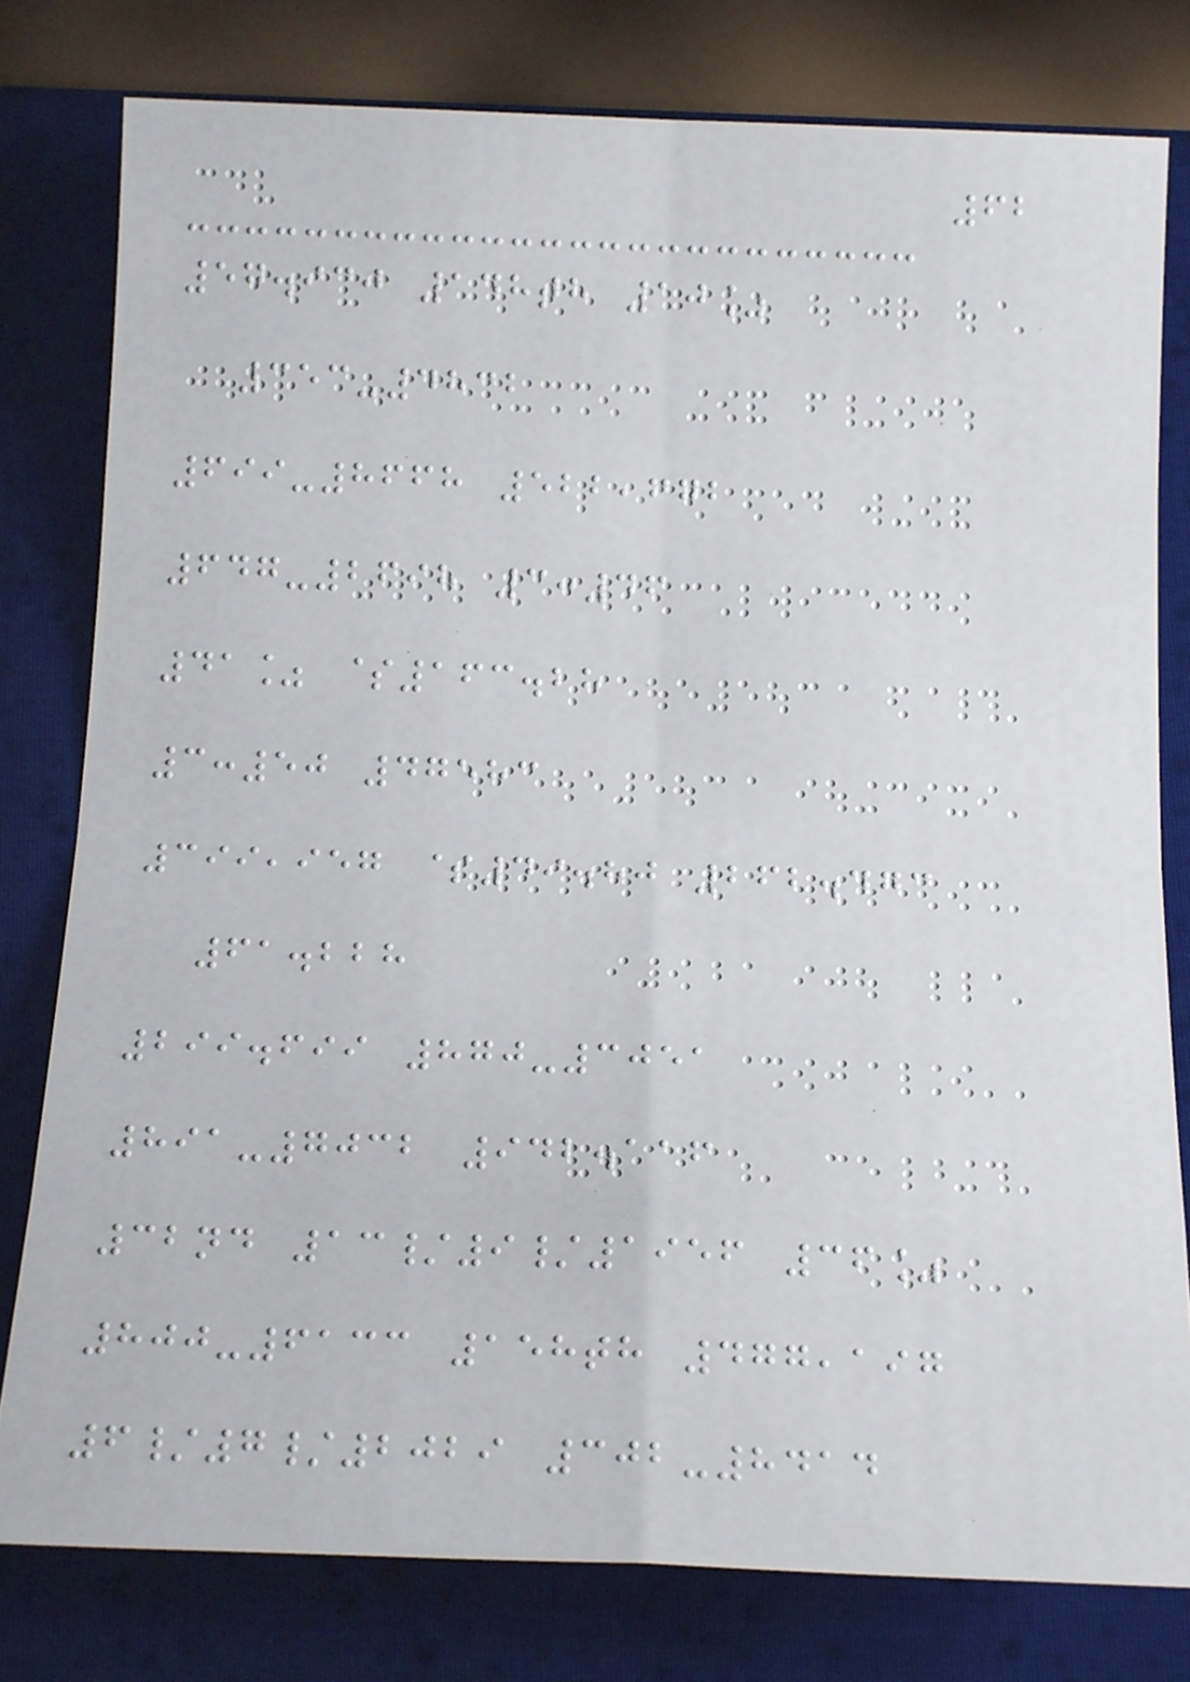62
57.930 148th 10%
353-4832
699-8668 522,672
647-2698 3:46
41% $163.28
3:50 47583
399,957 $49.80 262.473
61.228
299.699 870-3051
891-7032 942.116
32nd 13/9/1956 36%
800-6133 158th 477,197
6/7/2029 302-8414
